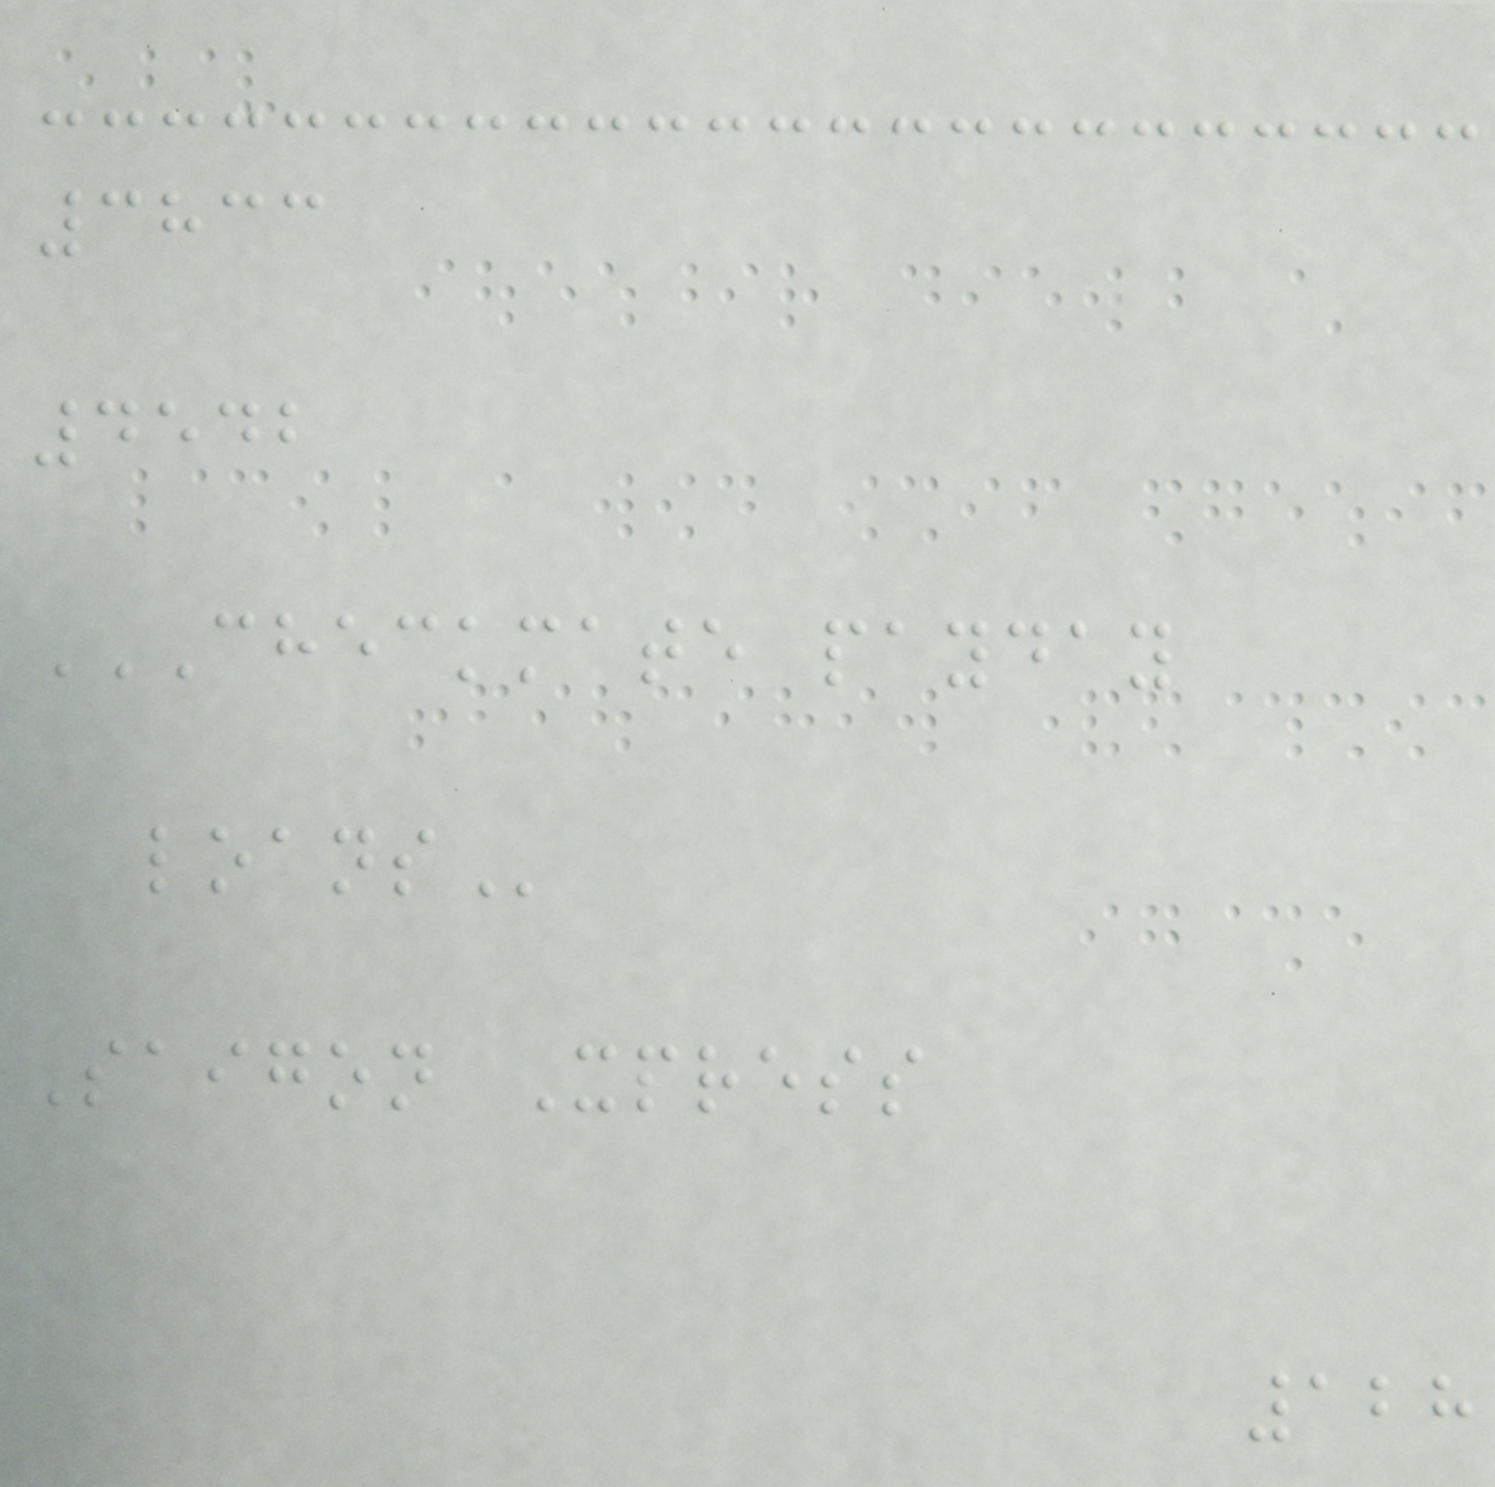3833
4542
CHECKMATE PAYDAY
LOANS
Saigon Xpress
128
